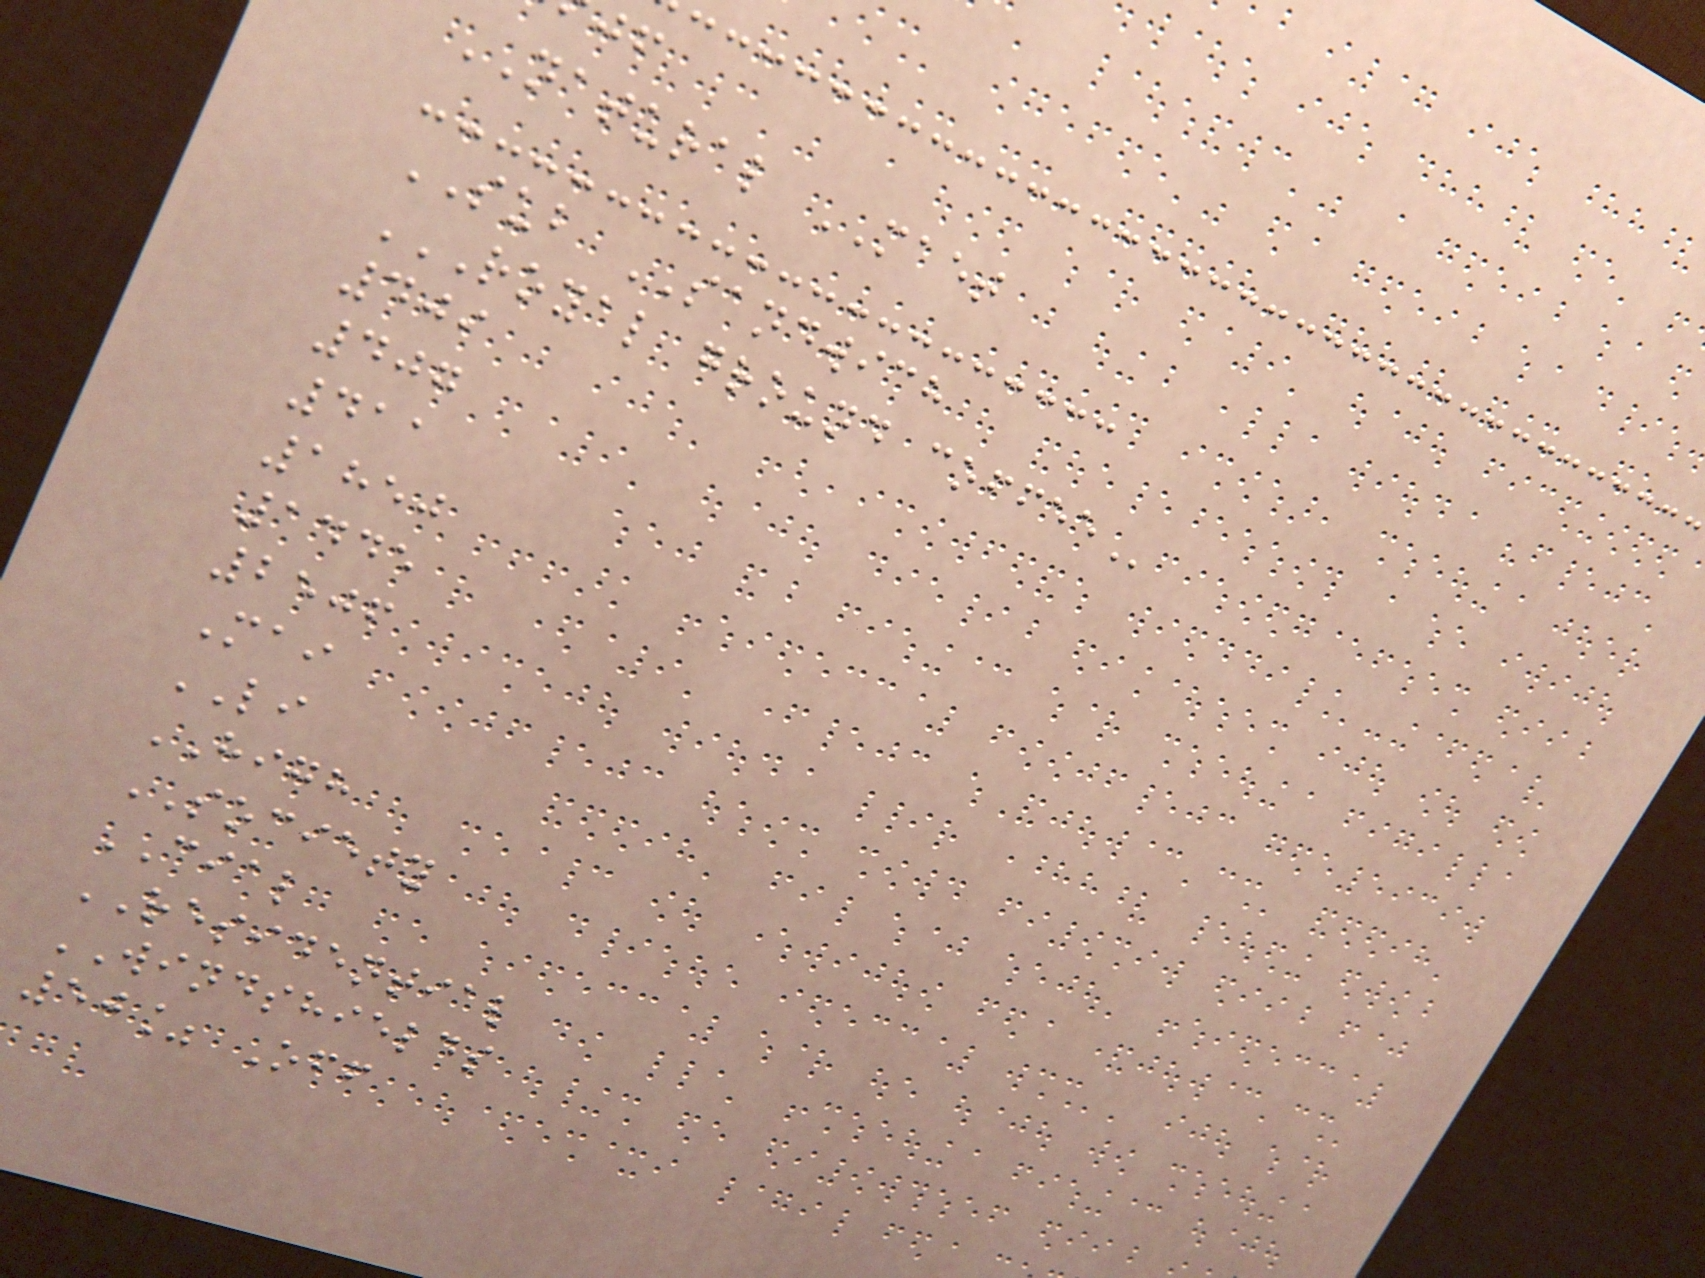NATURAL MAET
SUB SANDWICH
ROYAL GROUND COFFEE
409
407
411
1850
1445
2506
Mai
LI
HIGH
SOCIETY
CIAL
RESIDENTIAL
WINDSHIELDS
50% Off
